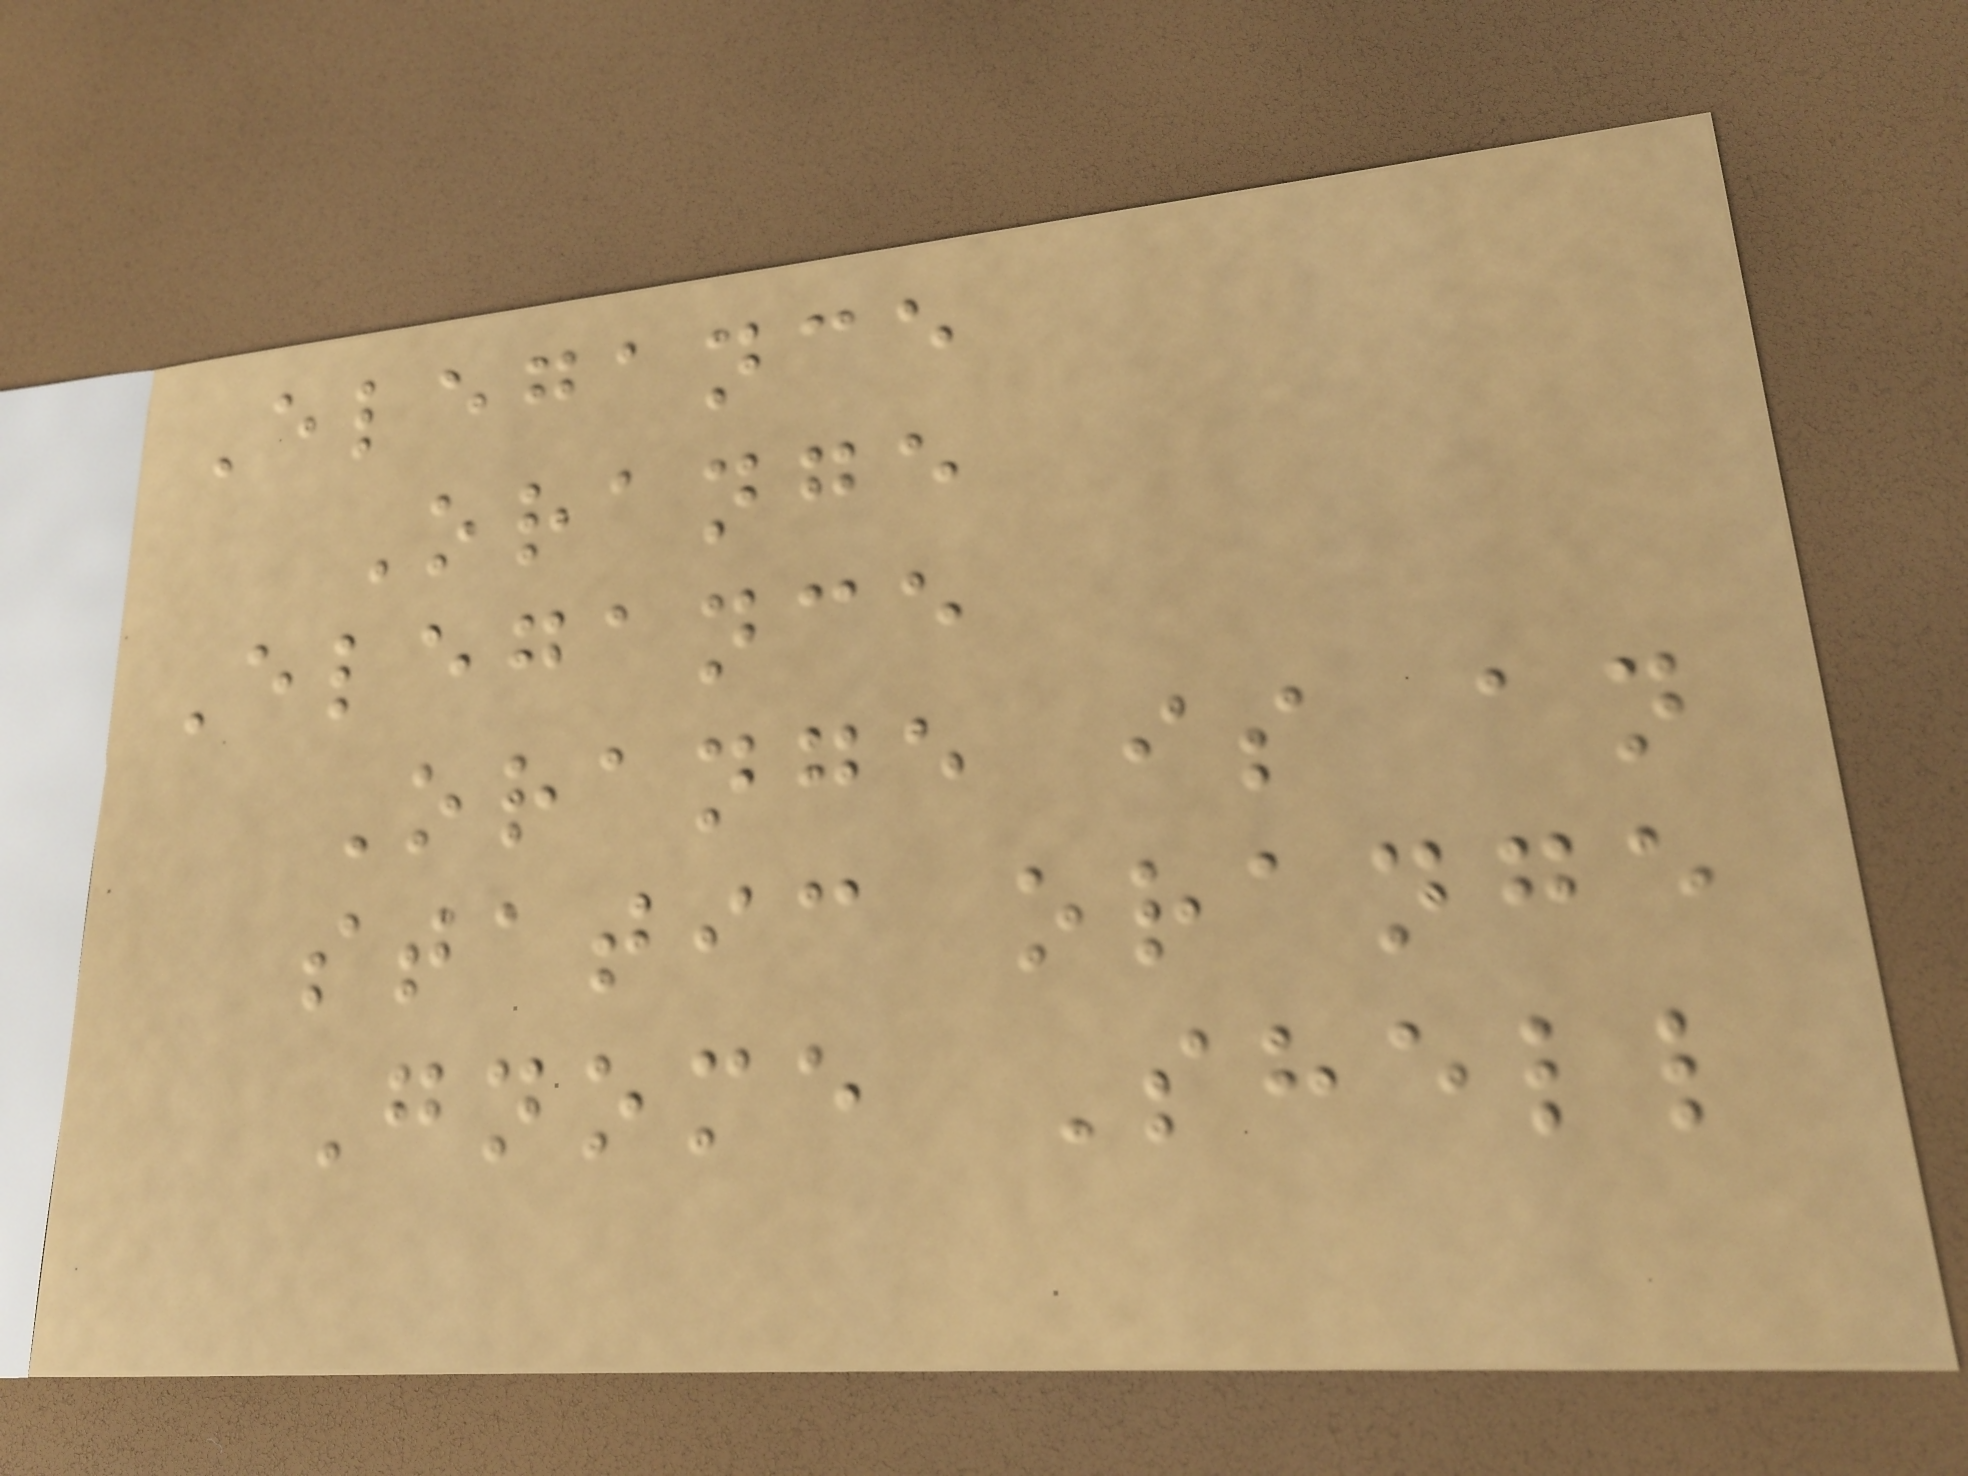Elegance
Orange
Elegance
Orange is an
static orange
Gnome Shell
